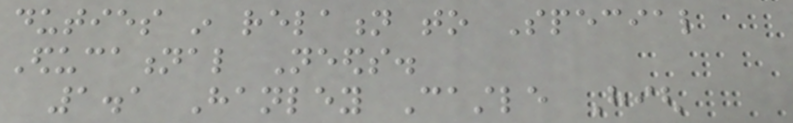duties in relation to Special
Educational Needs.
1.1 Hanley Castle High
